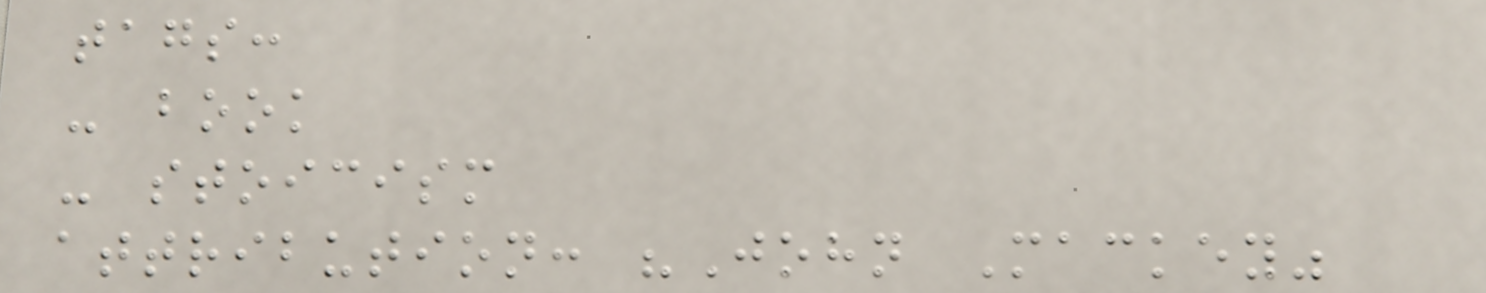tags:
- book
- stoicism
attribution: "John Mackey"
